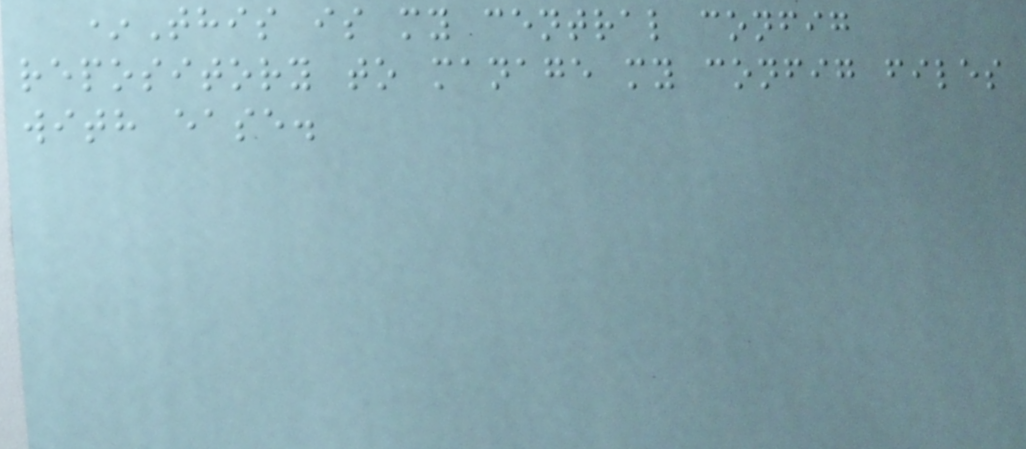*This is my central config
repository to manage my config files
with ease.
